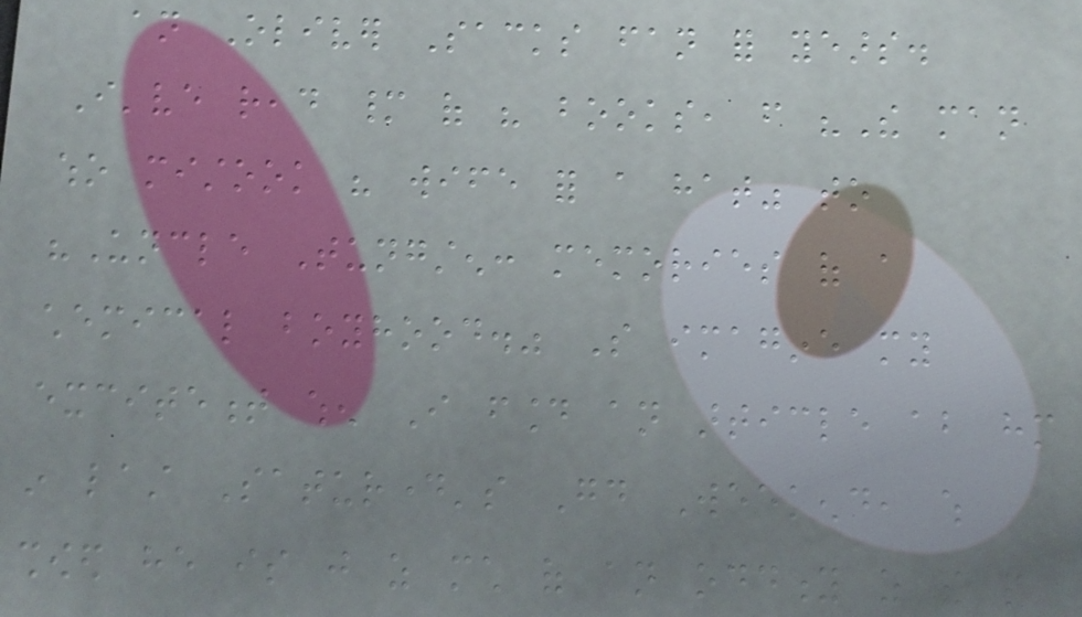an Oliver Sacks fan for years.
I've read many of his books, from "The man
who mistook his wife for a hat" to
"Uncle Tungsten: memories of a
chemical boyhood." So imagine my
excitement when I found an article about him
in last Saturday's Good Weekend, which
showed he is just as much of an oddity as the people
